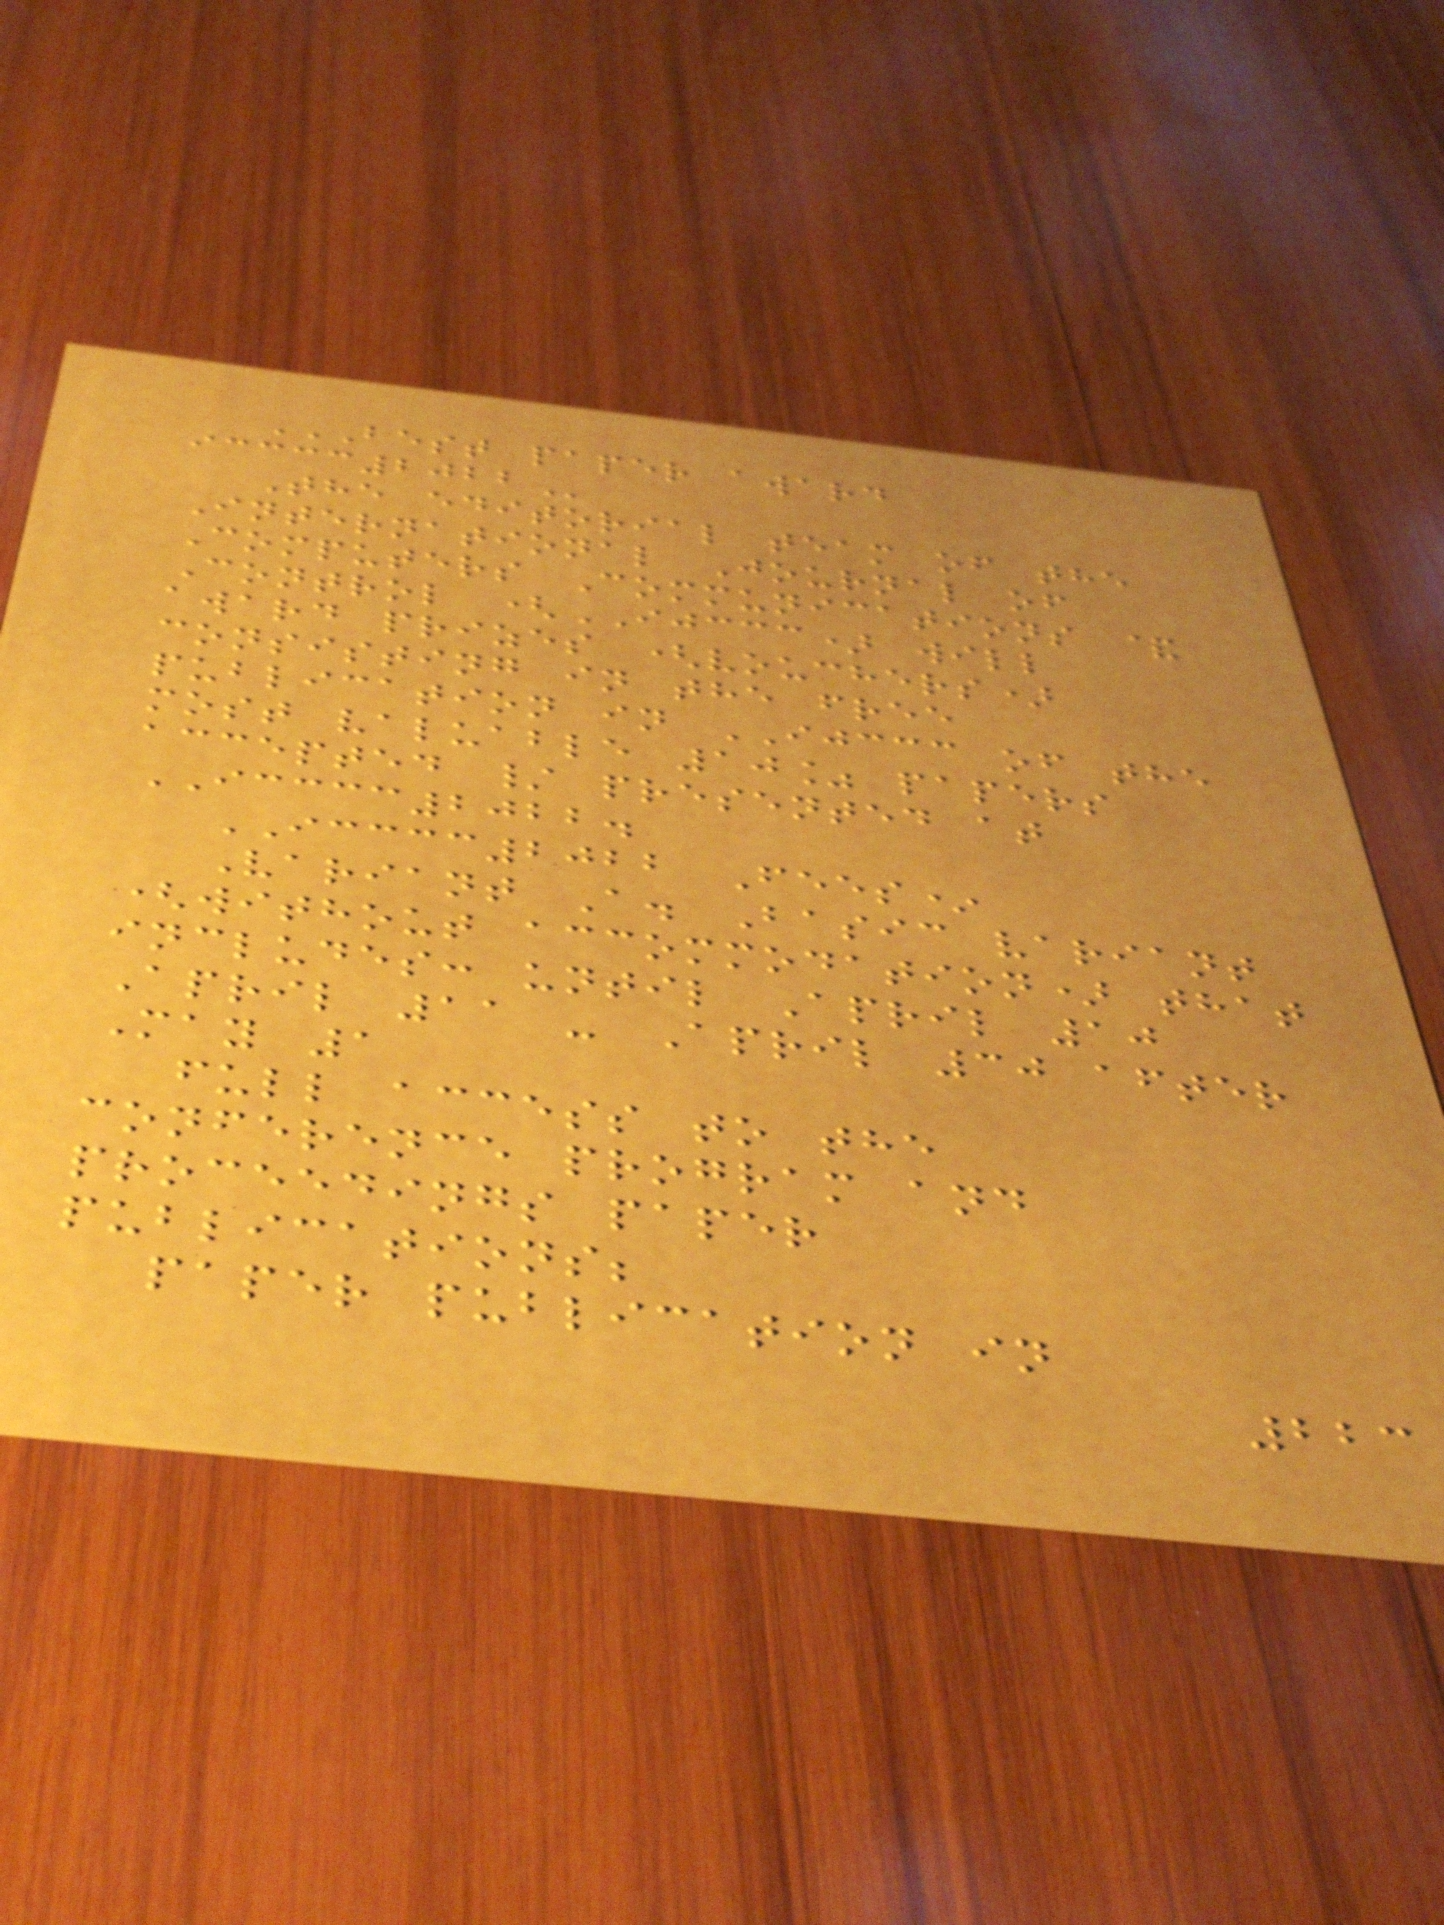BEST PAPER AWARD
ICCCC2022
The editorial team of the
International Journal of
Computers Communications &
Control (IJCCC) will
award prizes (vouchers)
consisting in the free
publication in IJCCC of the
most valuable 10% papers
accepted / presented at
ICCCC2022.
ICCCC2022 Fees*
Variant A. Basic variant
(without accommodation) that
includes: until April 10
April 11 - April 30 after
May 1
full access to the
conference program and
proceedings paper
publications;
paper publication in
223
